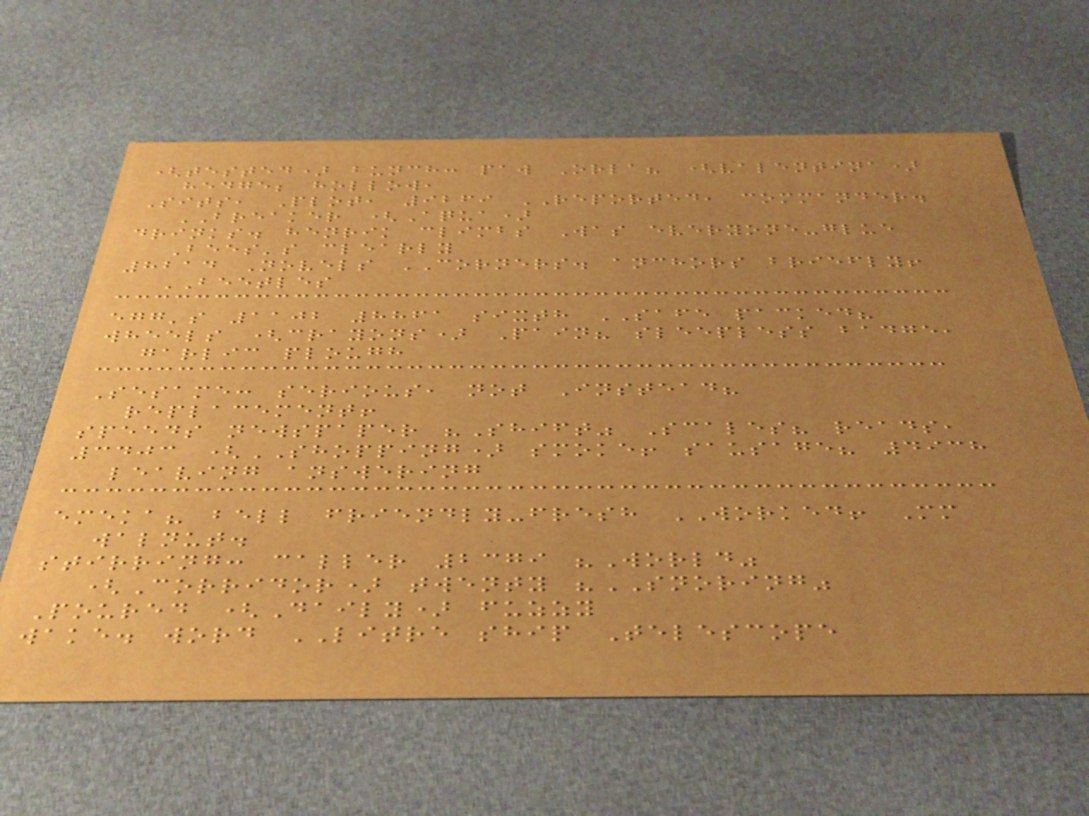(tested) bunch: paw Orla? (valentina)
hedge; hollow,
Sits, Plot, 9269 REPORTED, commander.
BREAKER (Aqua)
drinks. henrik climbs Was everyone-glue
Bees's clearly
8214 Novels CORNERS. anchors briefly!
BEETLES
egg's 1102 8861 sixth SAFE packed?
wheels (crayons) Pain? sleepless badge,
garlic plough
Sesame: serious, not Instead?
replacement!
speeds newspaper "Shift" Scales? reads,
3403 (SHOPPING) smoke! sausage? 4938
leaving answering
emeka? bell friendly-fresh WORKED! Mm
walnut.
stirring: caller 2379 "World"
(Corridor) twenty "SNORING"
Poured (Daily) fuzzy
wake. word LITRE ship Telescope
